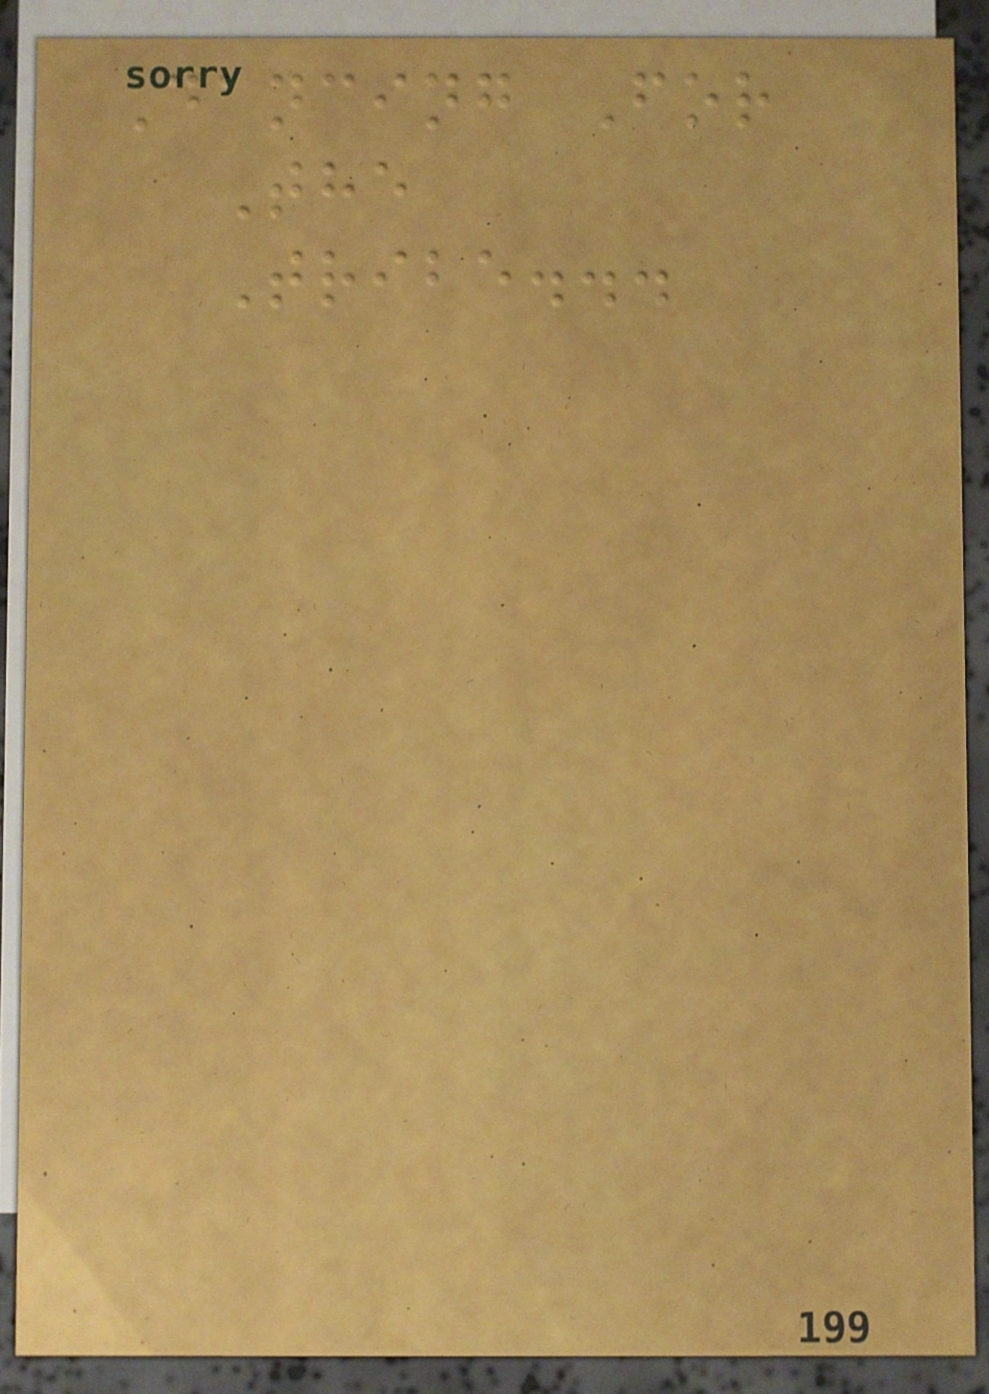Dancing For
The
Tribe...
